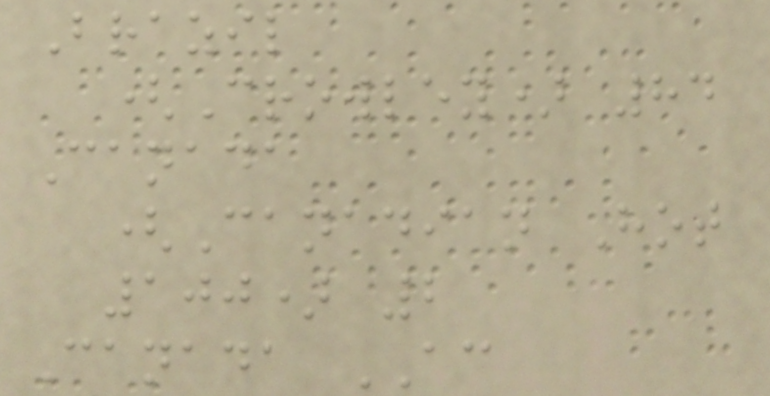Brazil
(Crowley) 84
Canada
(Canadian Hot
100) 2
Canada AC
